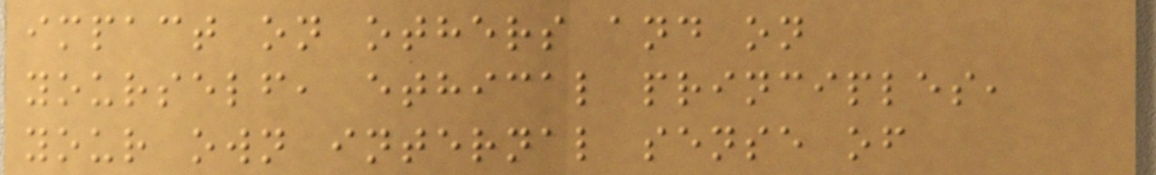impact on others and on
yourself, ethical principles,
your own internal sense of
